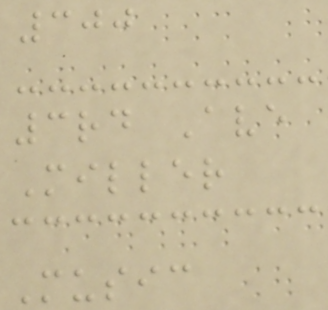300
3rd Ave
Miller
Music
